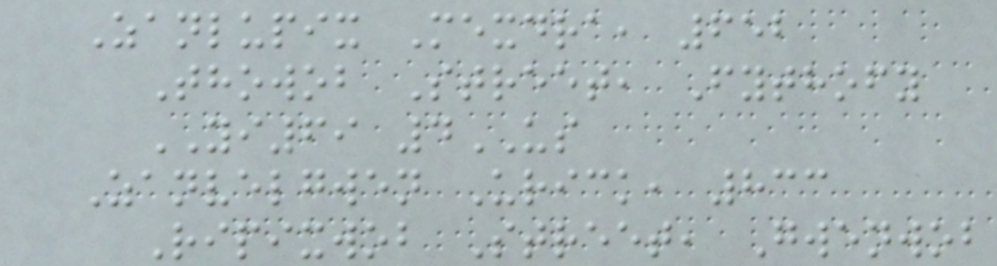Zanlupix Mexdra, 652
Thowob Street, Fythofy
YI69 4US
Zanvelgwen Urick, 833
Ripixwob Street, Gwenwob
